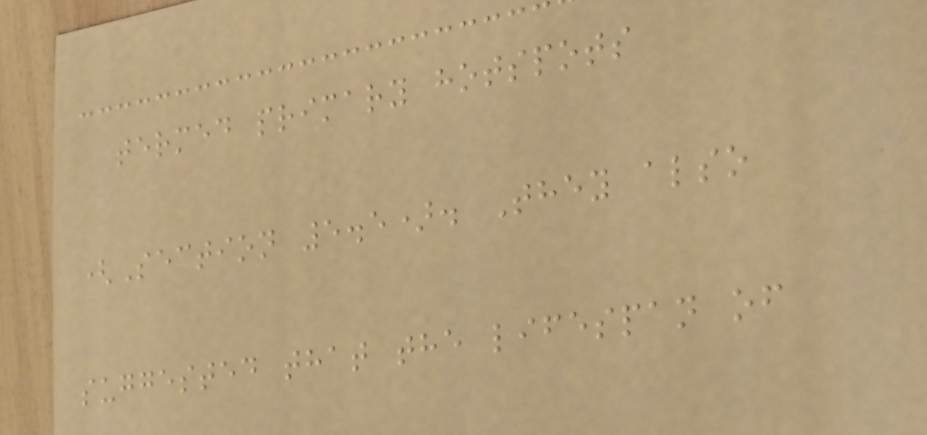termed primary hotspots
(Section 5.5). They also
suggested that the lifespan of
